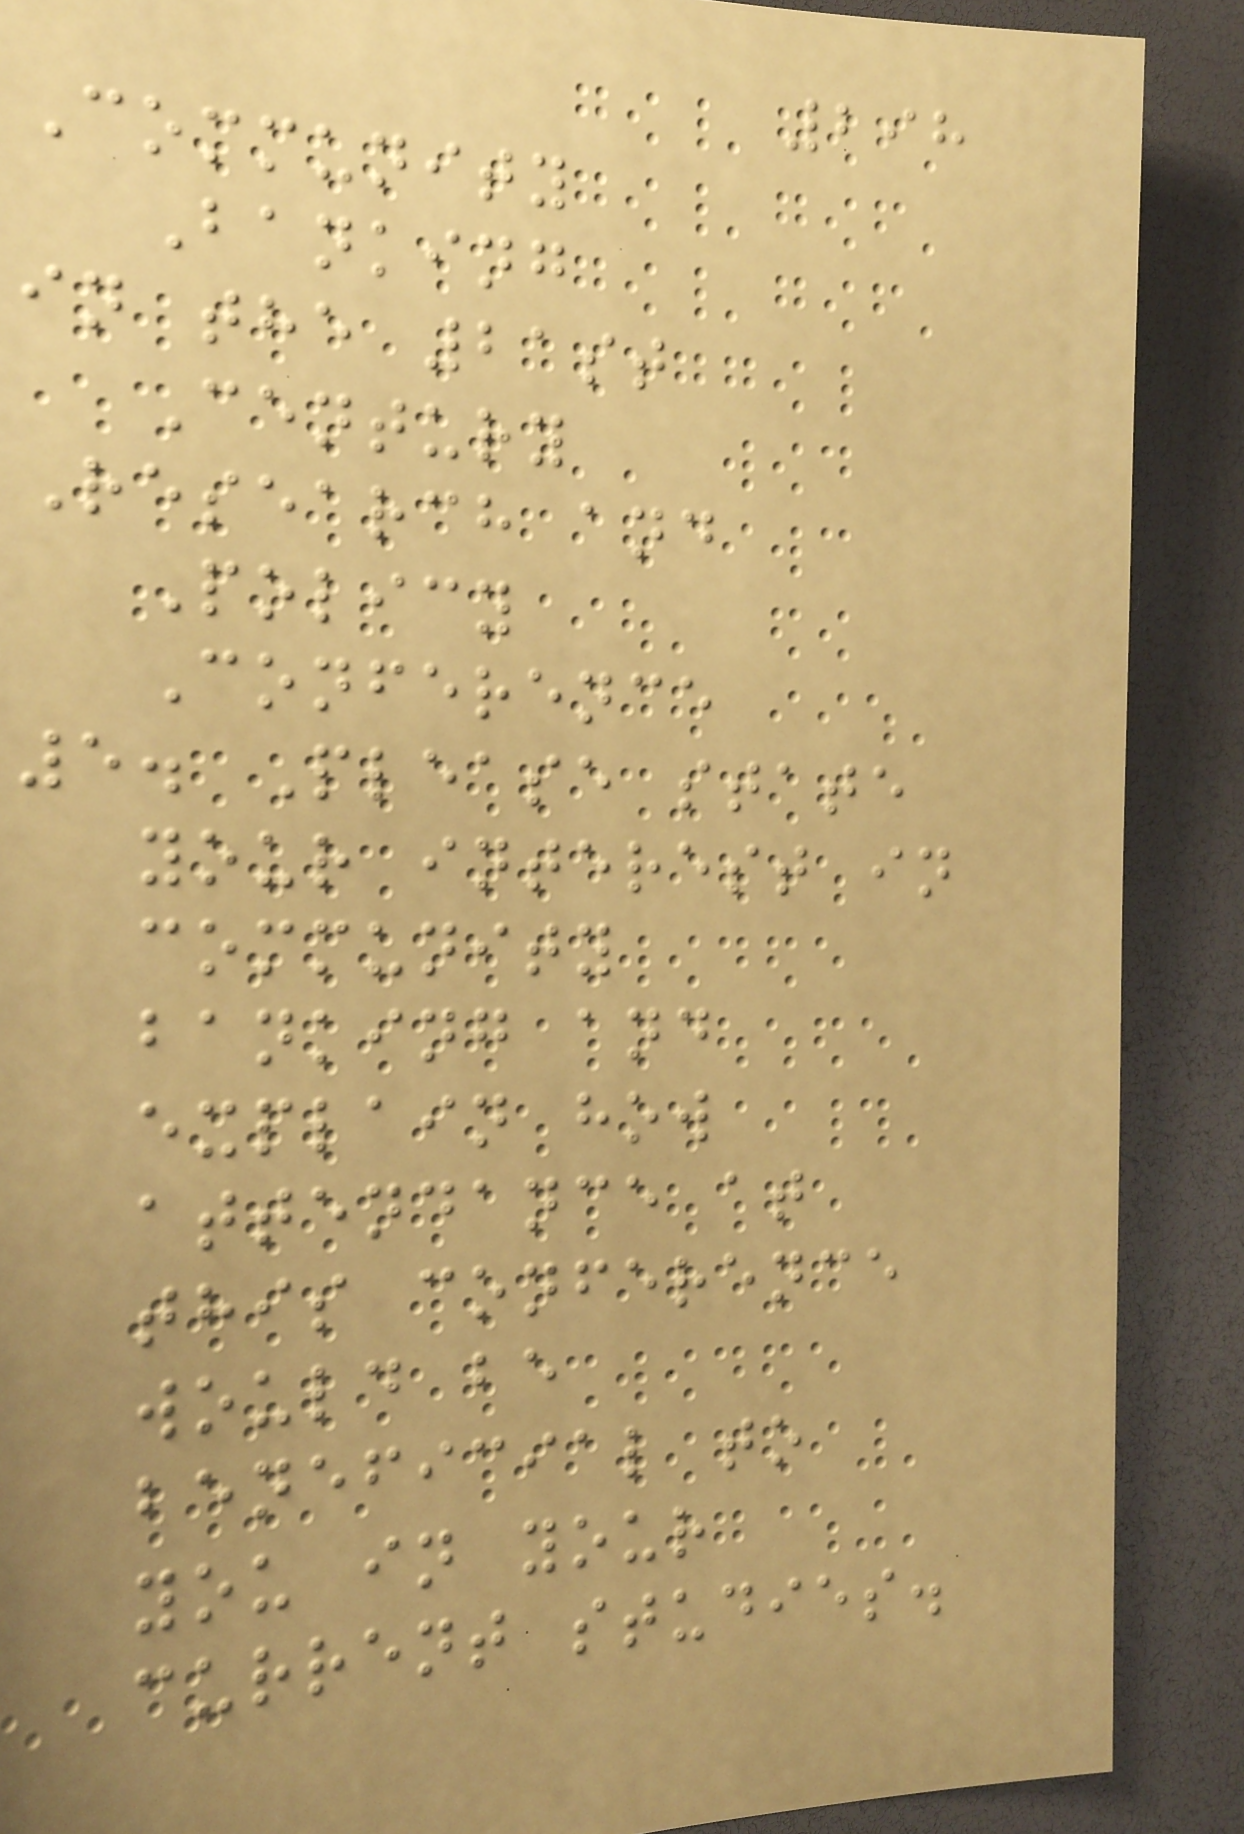298
Community
Banking
in the 21st
Century
Research and
Policy
Conference
5. Please state
your interest in
community
banking and
explain how
attendance at
this conference
would be
beneficial to
you in your
current studies.
